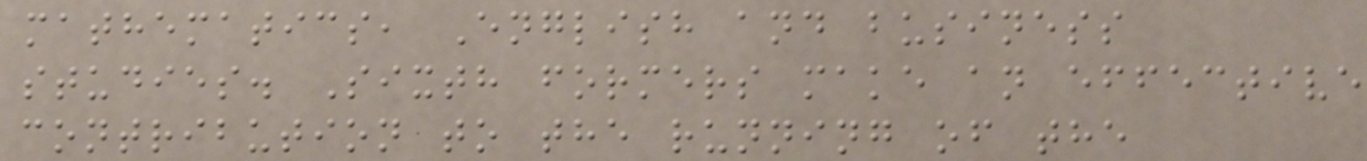mathematics, English and business
studies. Sixth formers make an effective
contribution to the running of the
